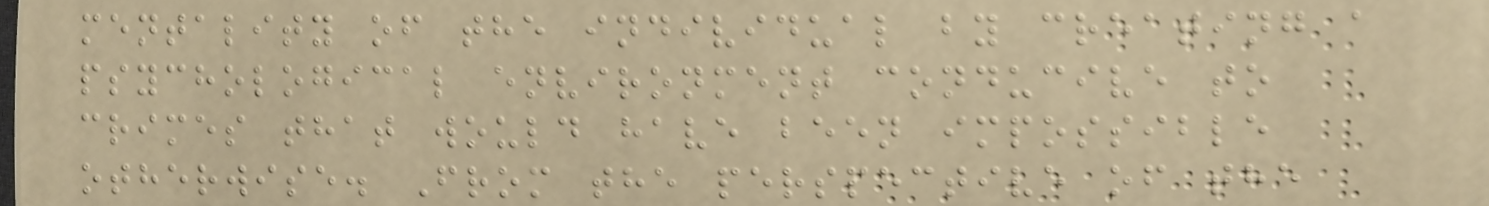mentality of the individual by creating a
psychological environment conducive to
crimes that would have been impossible
otherwise. From the perspective of the
